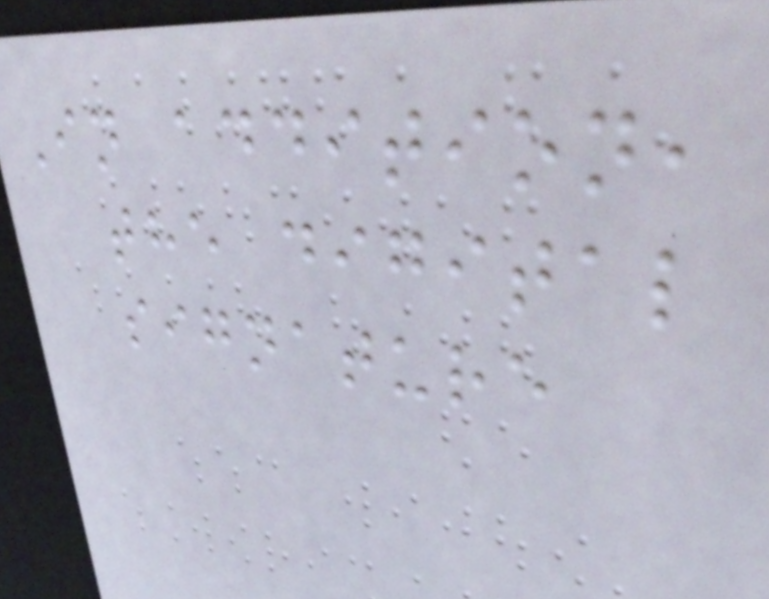In addition,
the digital
signature
